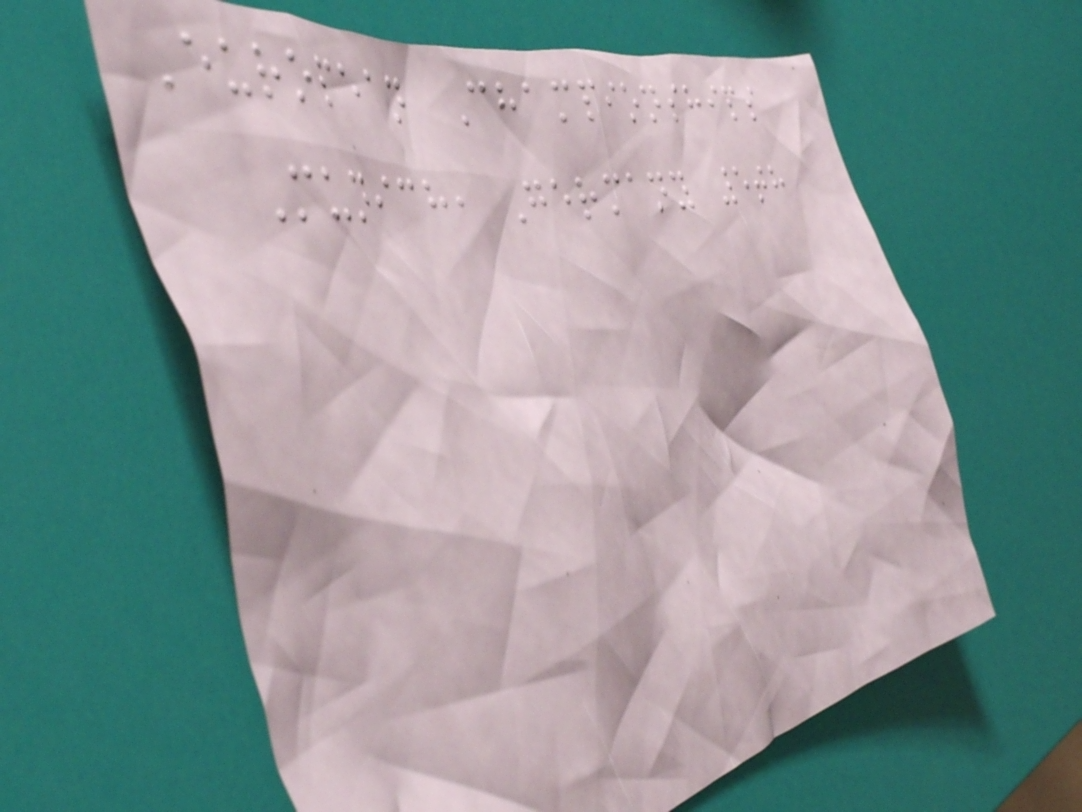European Championships
Munich, Germany 5th
